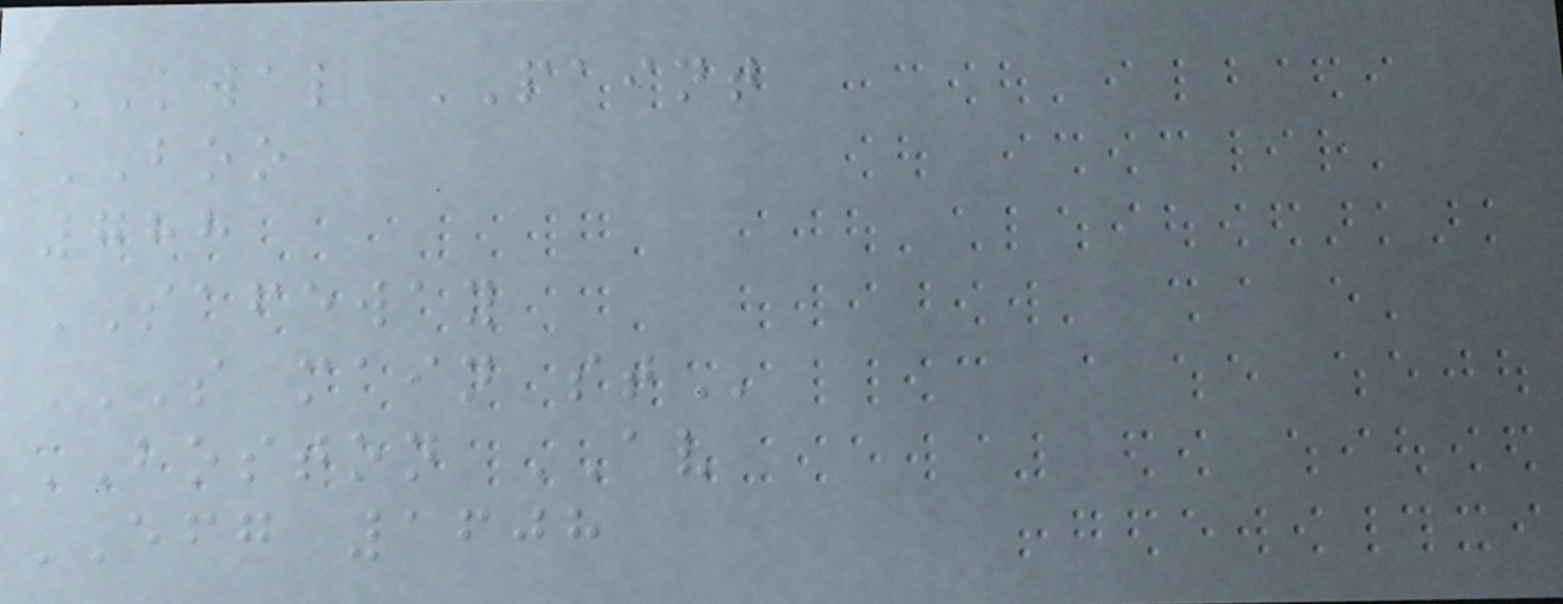KWAL PAINT
BOO
788
SAFEWAY
S MAIN ST
BOSTON AV
EFG 1608
